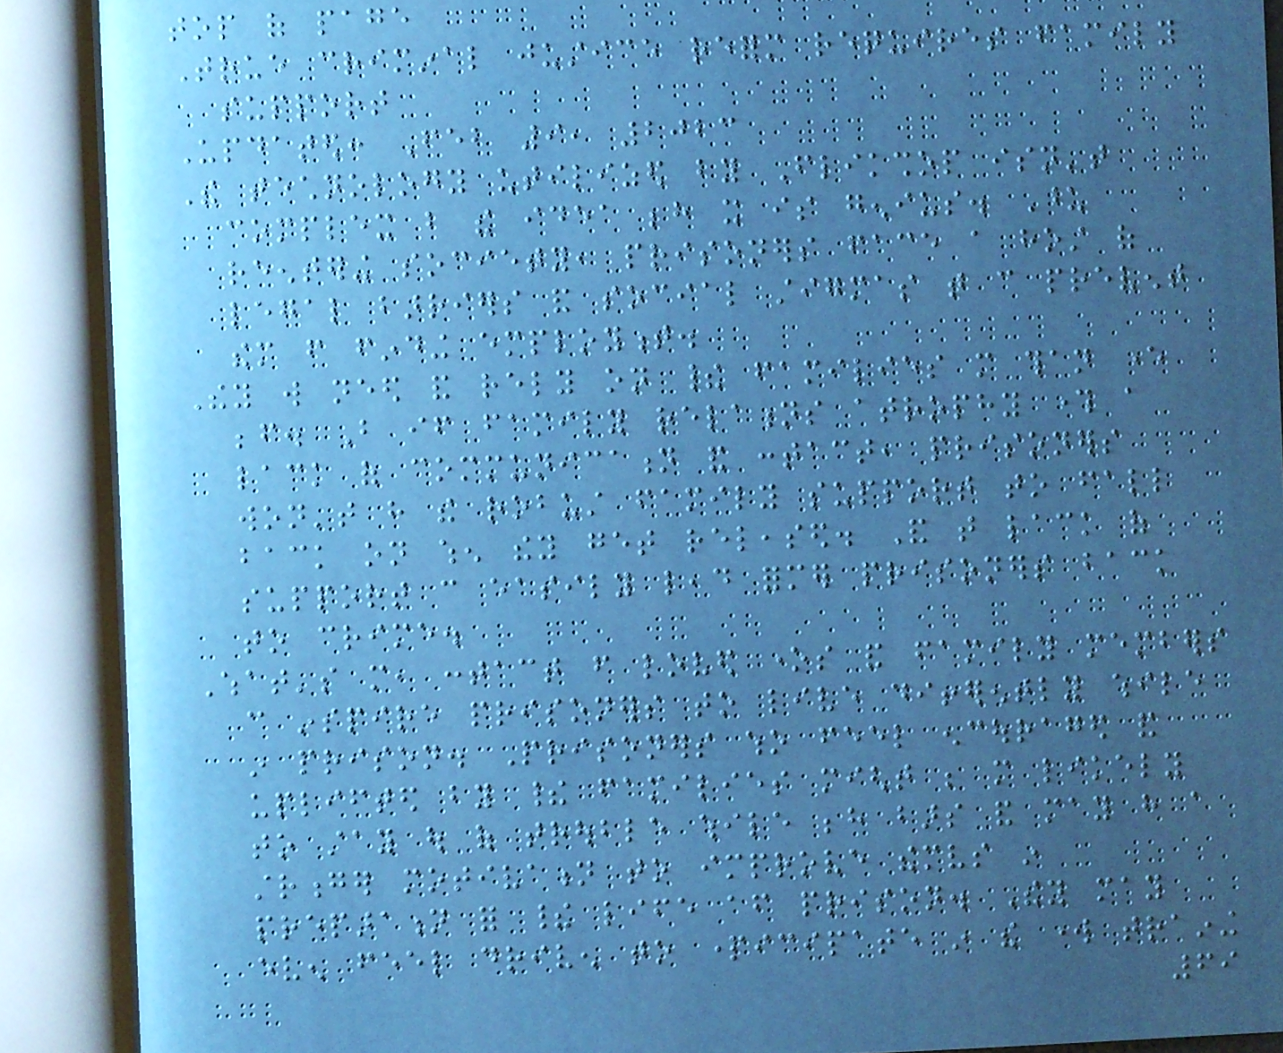top of page
True criminal justice reform requires family
support
Updated: Feb 9, 2023
The technology utilized by Flikshop isn't
complex but the idea behind it is genius. Upon
reentering society, prisoners face a host of
legal barriers and social stigmas that can prevent
them from finding employment.
They will need and rely on their families more than ever
before. But if family relations atrophy through a
lack of communication and contact, prisoners
won't have the robust family support to fall
back on when they get released. And that lack of
support can easily lead former prisoners back
to crime.
What's more, contact from loved ones and family members
can inspire prisoners to live differently while
in prison. Prisoners who feel encouraged and
uplifted by their families might be more likely
to stay out of trouble while behind bars and may have a
stronger motivation to improve themselves in
preparation for their life after prison. They may
even feel driven to participate in the work training
69
